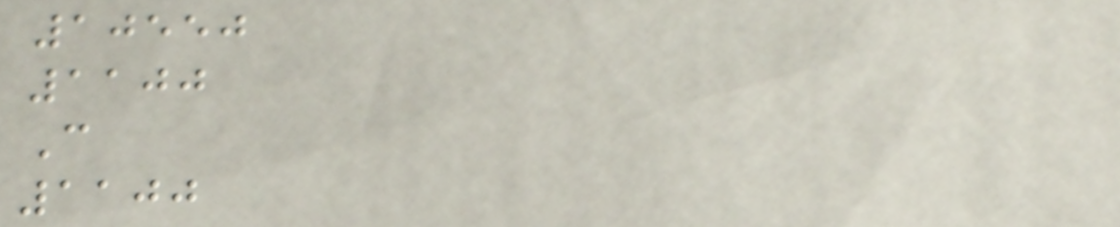10550
1100
C
1100
